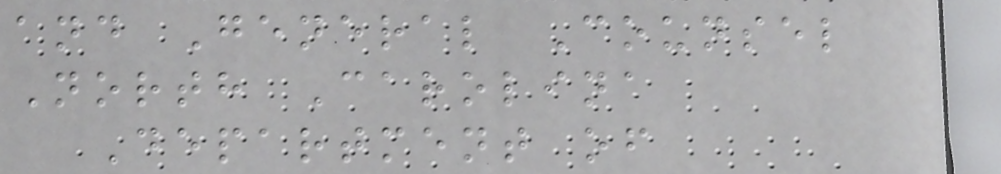and General Counsel
North Carolina
Department of
